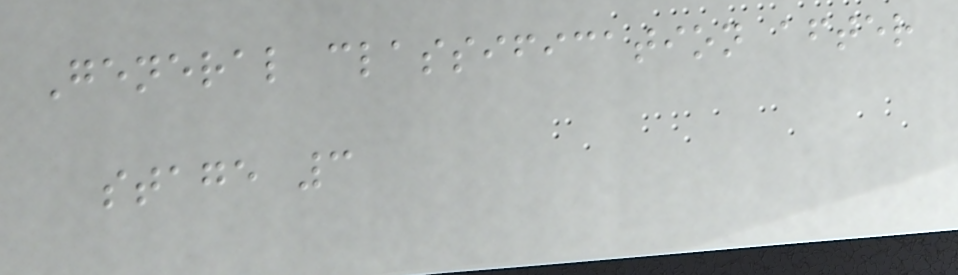General classification after
stage 3
